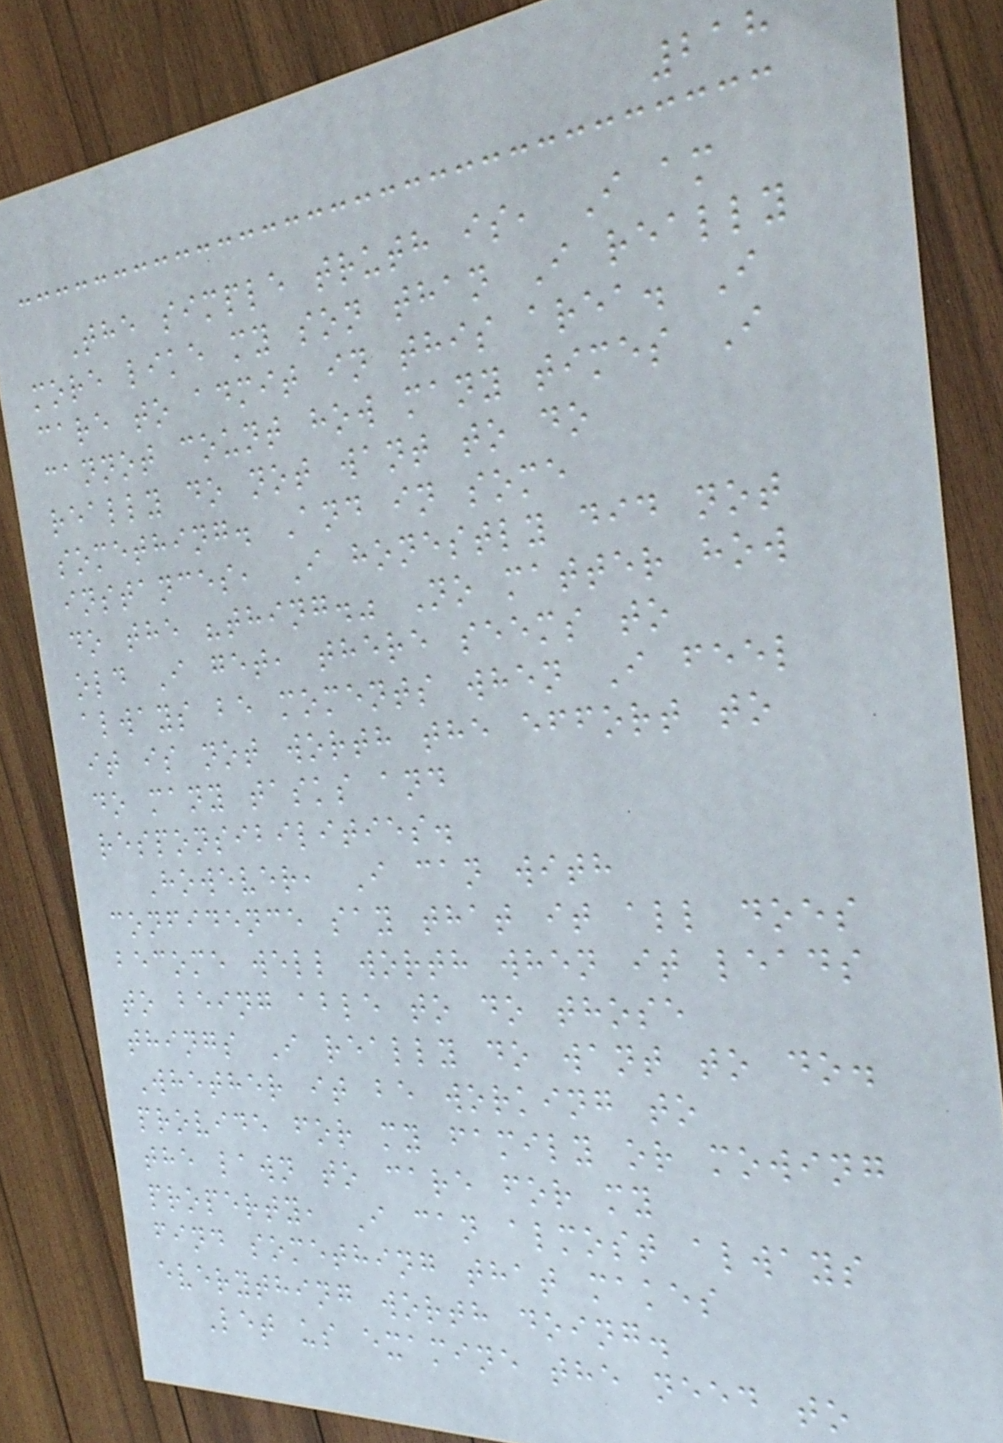218
The simple truth is, I am
more like my son than I really
care to admit in this area. I
cannot count how many times I
really do not want to do
something. And in some
instances, I honestly did not
do the "thing." No matter how
old I get, there seems to
always be moments when I feel
it is not worth the effort to
do many tasks and
responsibilities.
However, I can with
confidence say that it all does
become well worth when it leads
to being able to do those
things I really do want to do.
Whether it be working to
provide for my family or mowing
the lawn to care for my
property, I can almost always
find something that makes
everything worth doing.
Let us examine the need to
